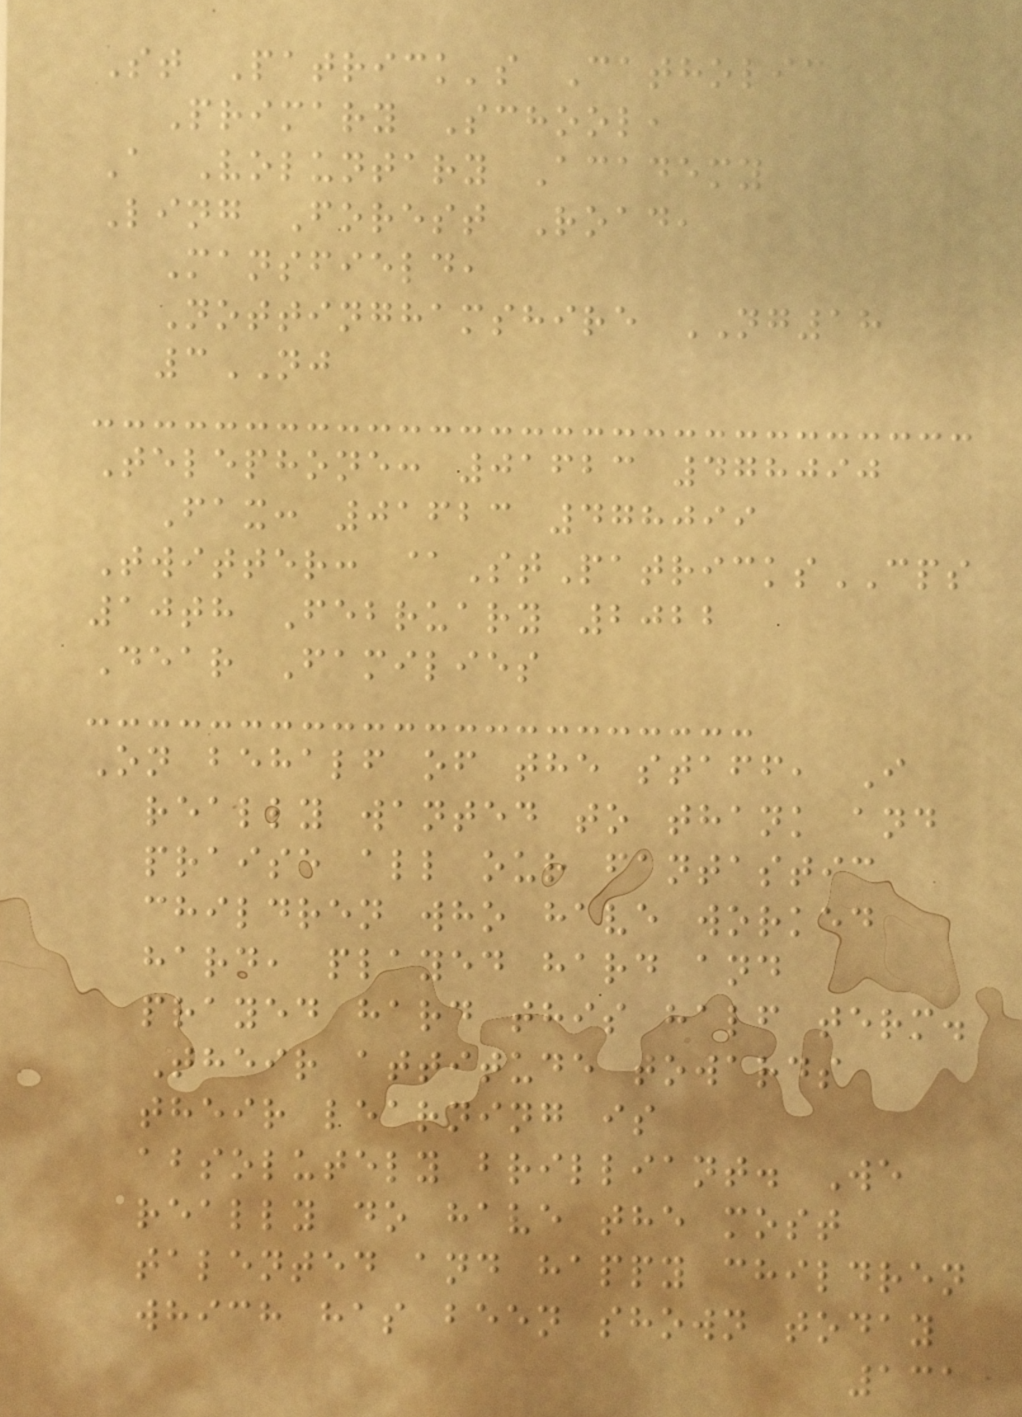St Patrick's Catholic
Primary School,
A Voluntary Academy
Ling Forest Road,
Mansfield,
Nottinghamshire NG18
3NJ
Telephone: 01623 478090
Fax: 01623 478099
Twitter: @StPatricksCPS
10th February 2022
Dear Families
On behalf of the staff, I
really wanted to thank and
praise all our fantastic
children who have worked
hard, played hard and
prayed hard this half term.
Their attitude towards
their learning is
absolutely brilliant. We
really do have the most
talented and happy children
which has been shown today
131
